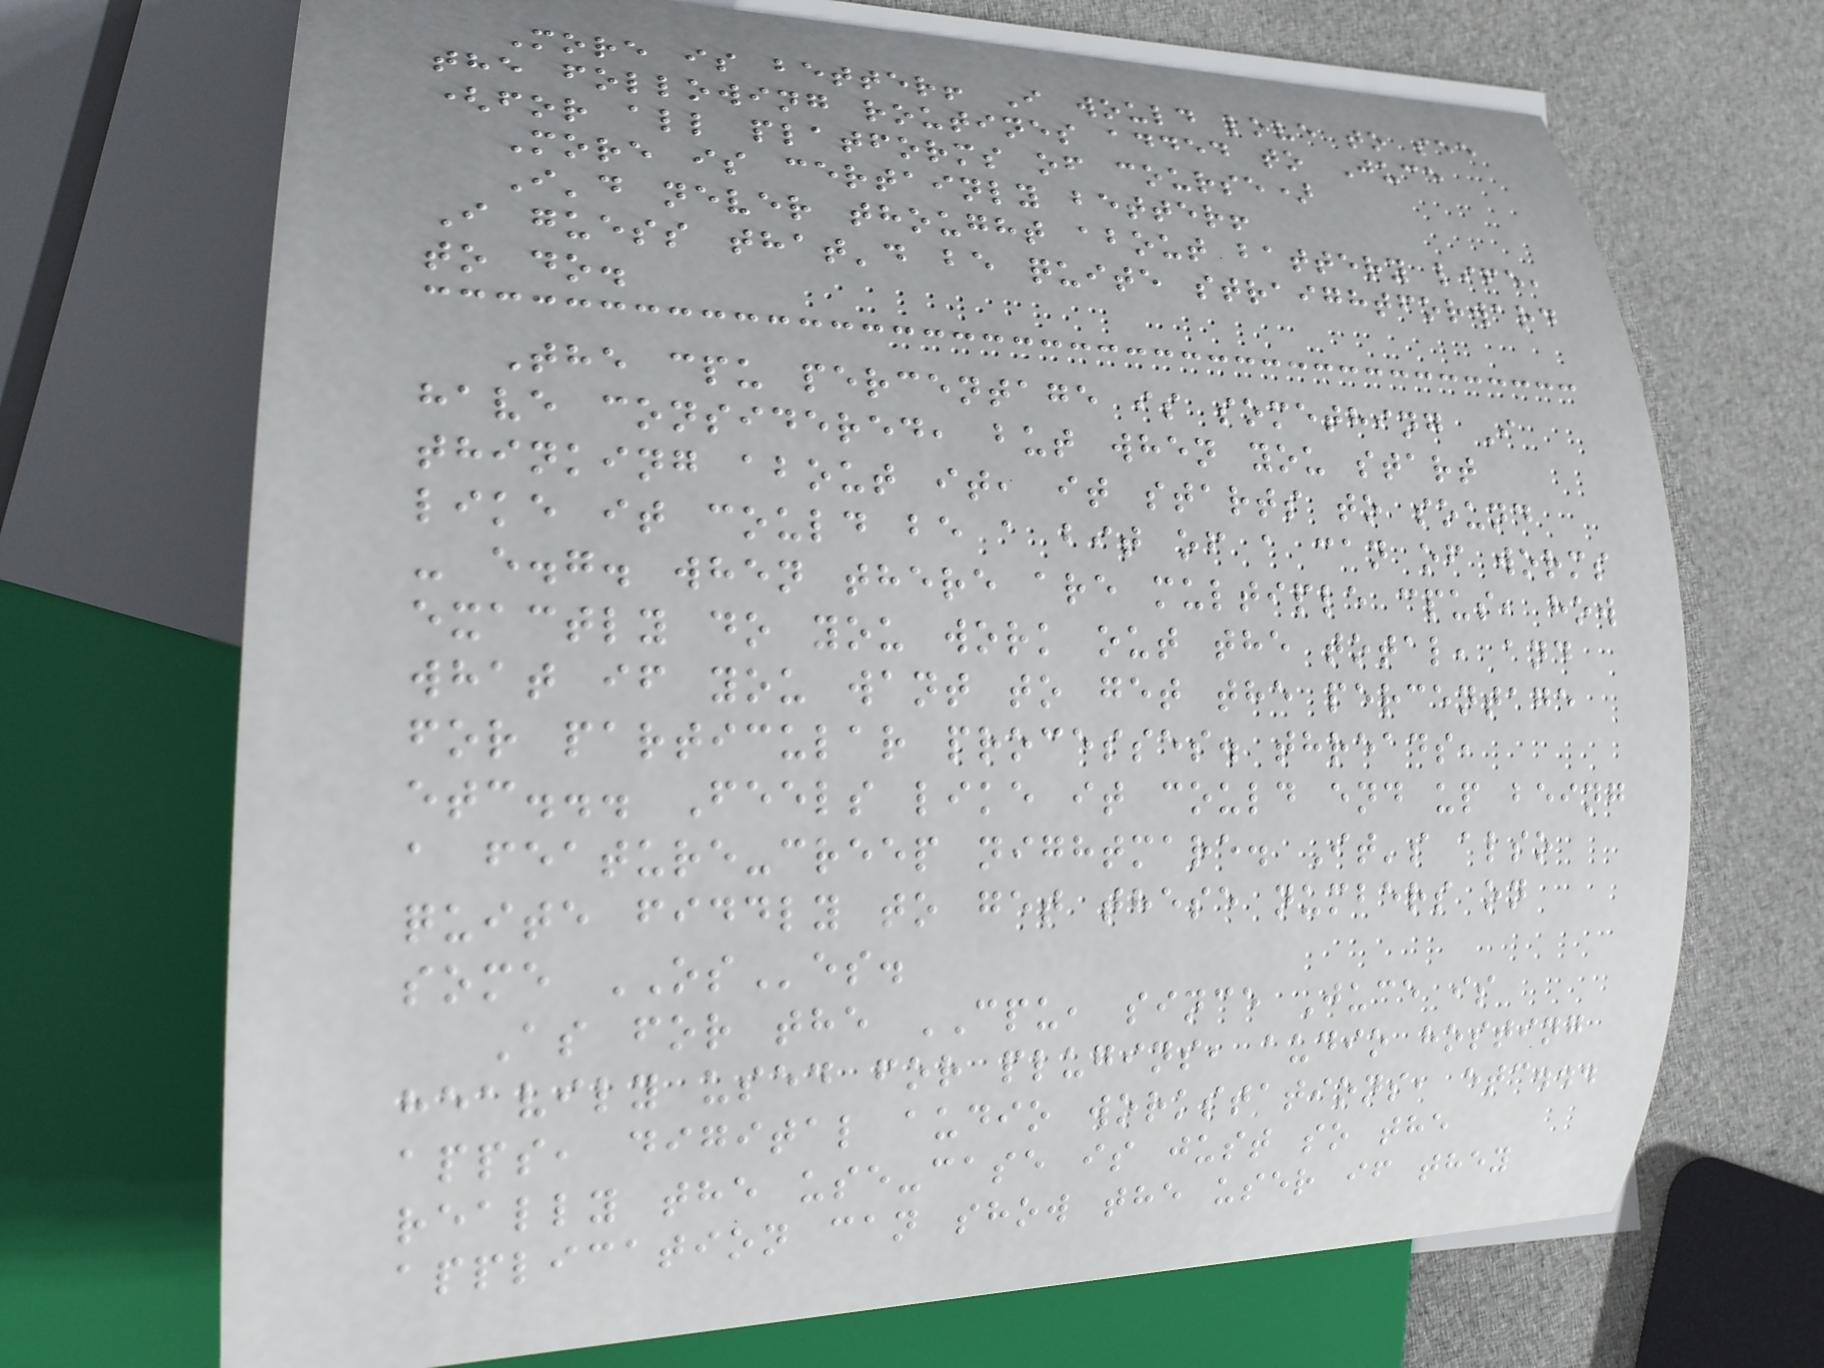More is better! I would love to see
the following routines added to Juce
(for all platforms of course)
More is certainly better!
I'd never thought about battery life,
I guess that'd be quite straightforward
to do.
The cpu percentage is something I
have considered, but when you start
thinking about it, it starts to sound
like it could be a bit of a can of worms
- e.g. when there are multiple cpus, how
exactly do you work out the total, and
what if you want to get the percentage
for particular processes. threads,
etc... Feels like it could end up being
a feature-creep nightmare. It's also
quite fiddly to get these numbers on
some OSes.
As for the CPU, since Juce is
heavily used for plugins, audio hosting
apps, digital audio workstations, etc...
really the use-case is just so the
application can show the user if they
